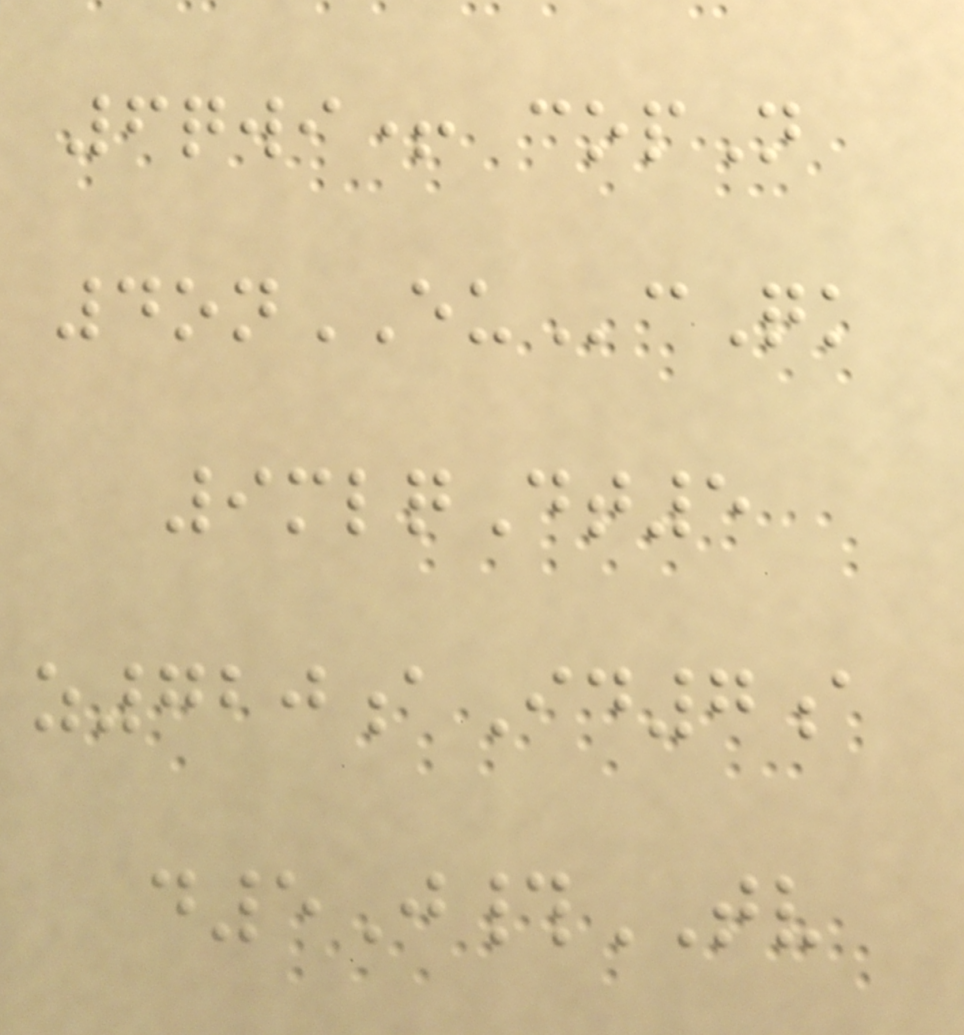6qwi+ copN
4onEUcQk
9mlqDt5
z720aId7a
d5J#TV
